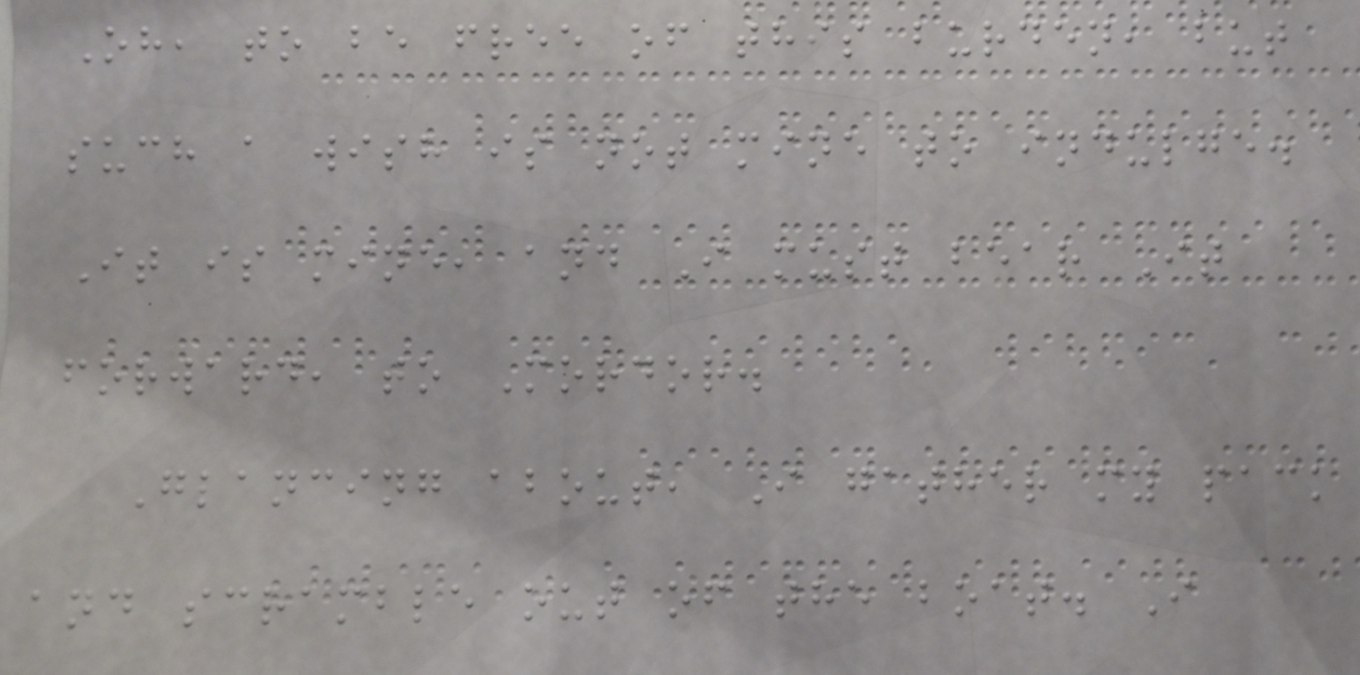Oh, to be free of this burden, but
such a wish is not mine to indulge.
It is mine, and I must bear It
forward, to Mordor.
Glancing about, I gather my pack
and scramble out of the boat. I
